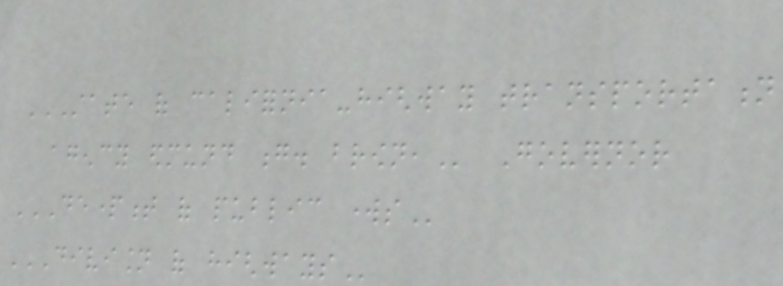STATE OF CALIFORNIA-HIGHWAY TRANSPORTATION
AGENCY EDMUND G. BROWN, Governor
DEPARTMENT OF PUBLIC WORKS
DIVISION OF HIGHWAYS
